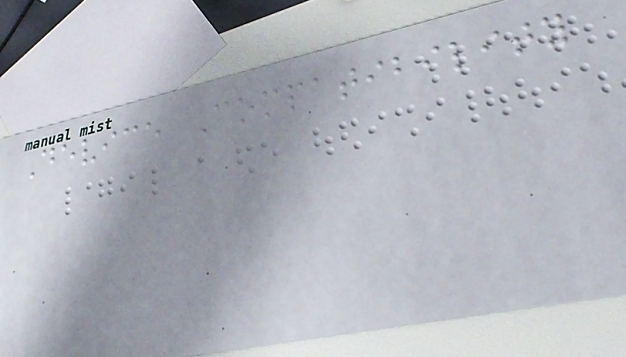Device Compatibility
